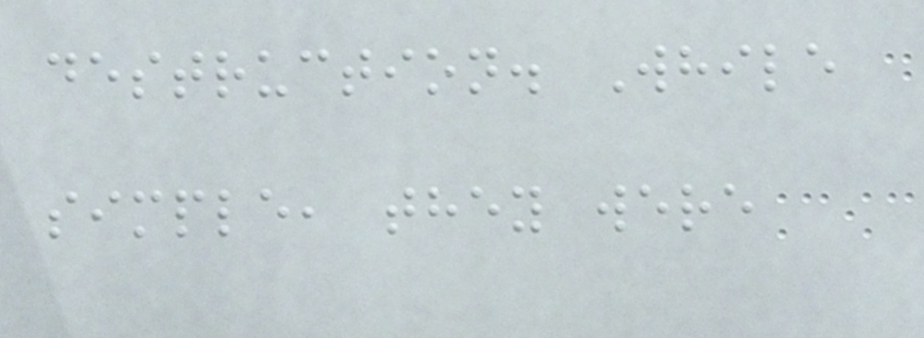destruction. While
simple, they were
